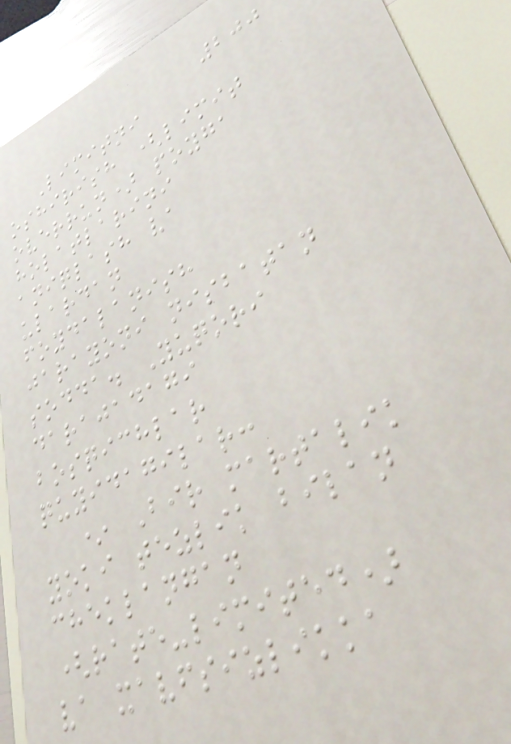200
Limitni
oshirish (limit
overrun) poyga
holatlarini
aniqlash va
ulardan
foydalanish
jarayoni nisbatan
sodda. Yuqori
darajadagi
bosqichlar
quyidagilar:
* Bir martalik
yoki tezlik bilan
cheklangan
(rate-limited)
va xavfsizlikka
